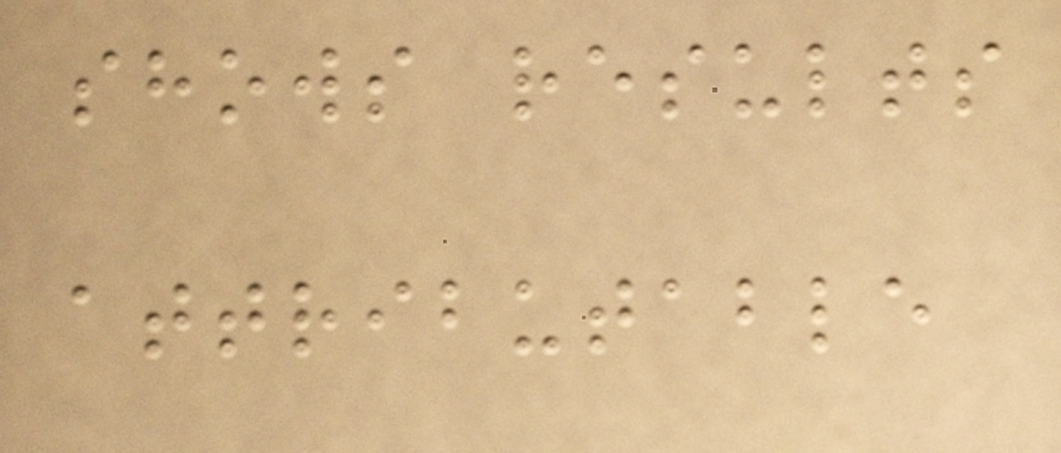shows results
attributable
